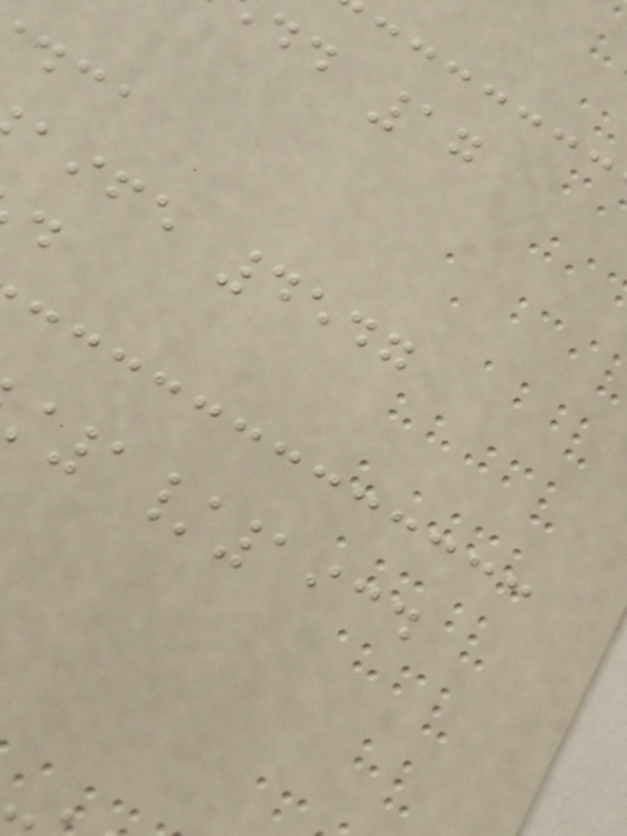dd 17
aife 4547
1/1934
